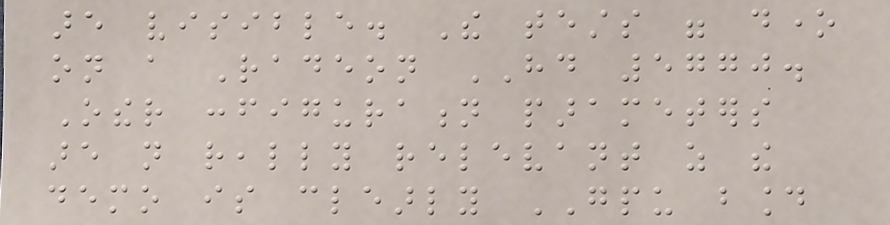are visible. The tests were done
on a Radeon HD 5770.
Other configuration parameters
are not really relevant as the
demo is clearly GPU bound
